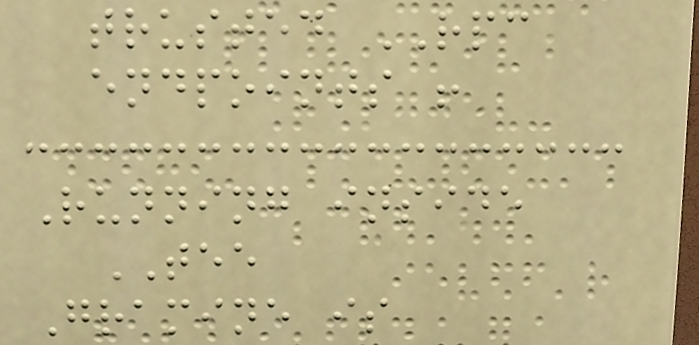trusted RPC
endpoints !
Running inside
TEE
Gramine is
